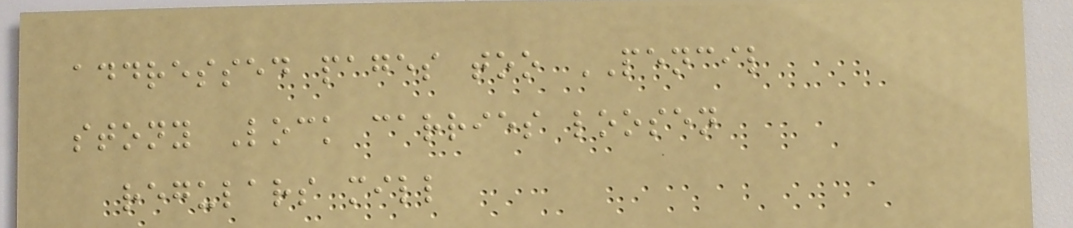addressed pages too PENCIL
stony Lock carries loosen
regulars mill
